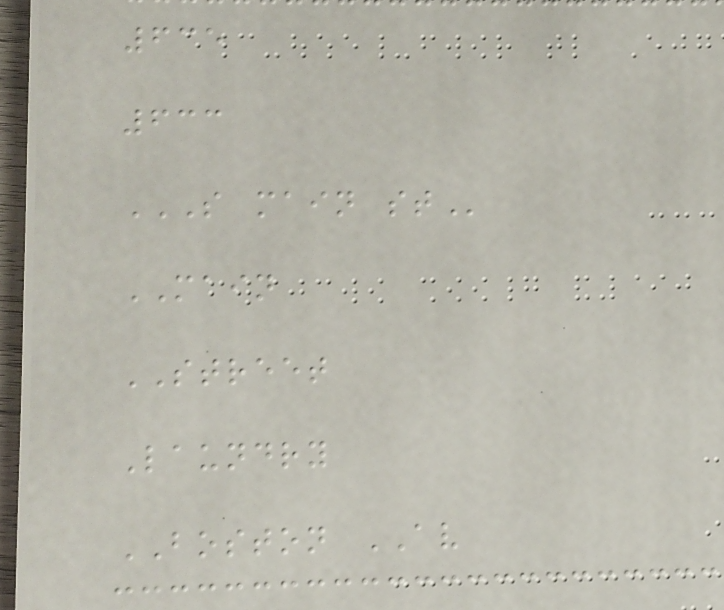635
633
S MAIN ST
MAIN
STREET
Laundry
BOSTON AV
